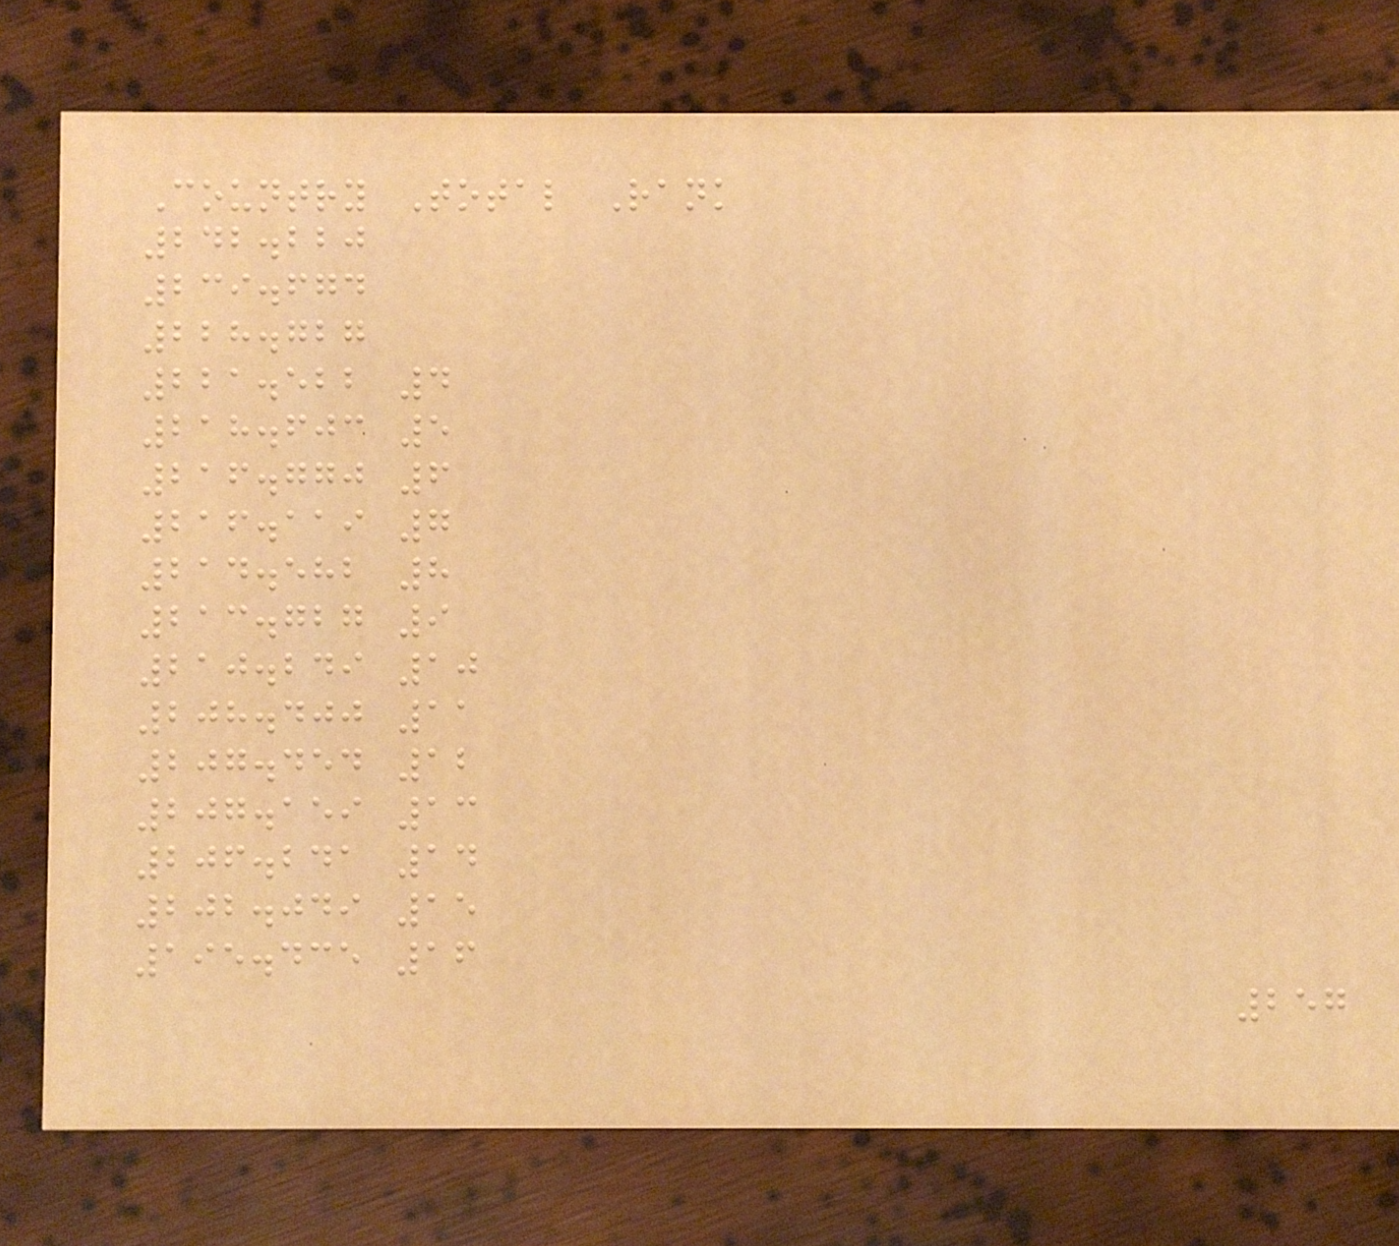Country Total Rank
242.220
239.674
228.727
221.522 4
218.603 5
216.770 6
216.119 7
214.582 8
213.727 9
210.249 10
208.400 11
207.454 12
207.159 13
206.241 14
202.049 15
195.435 16
257
